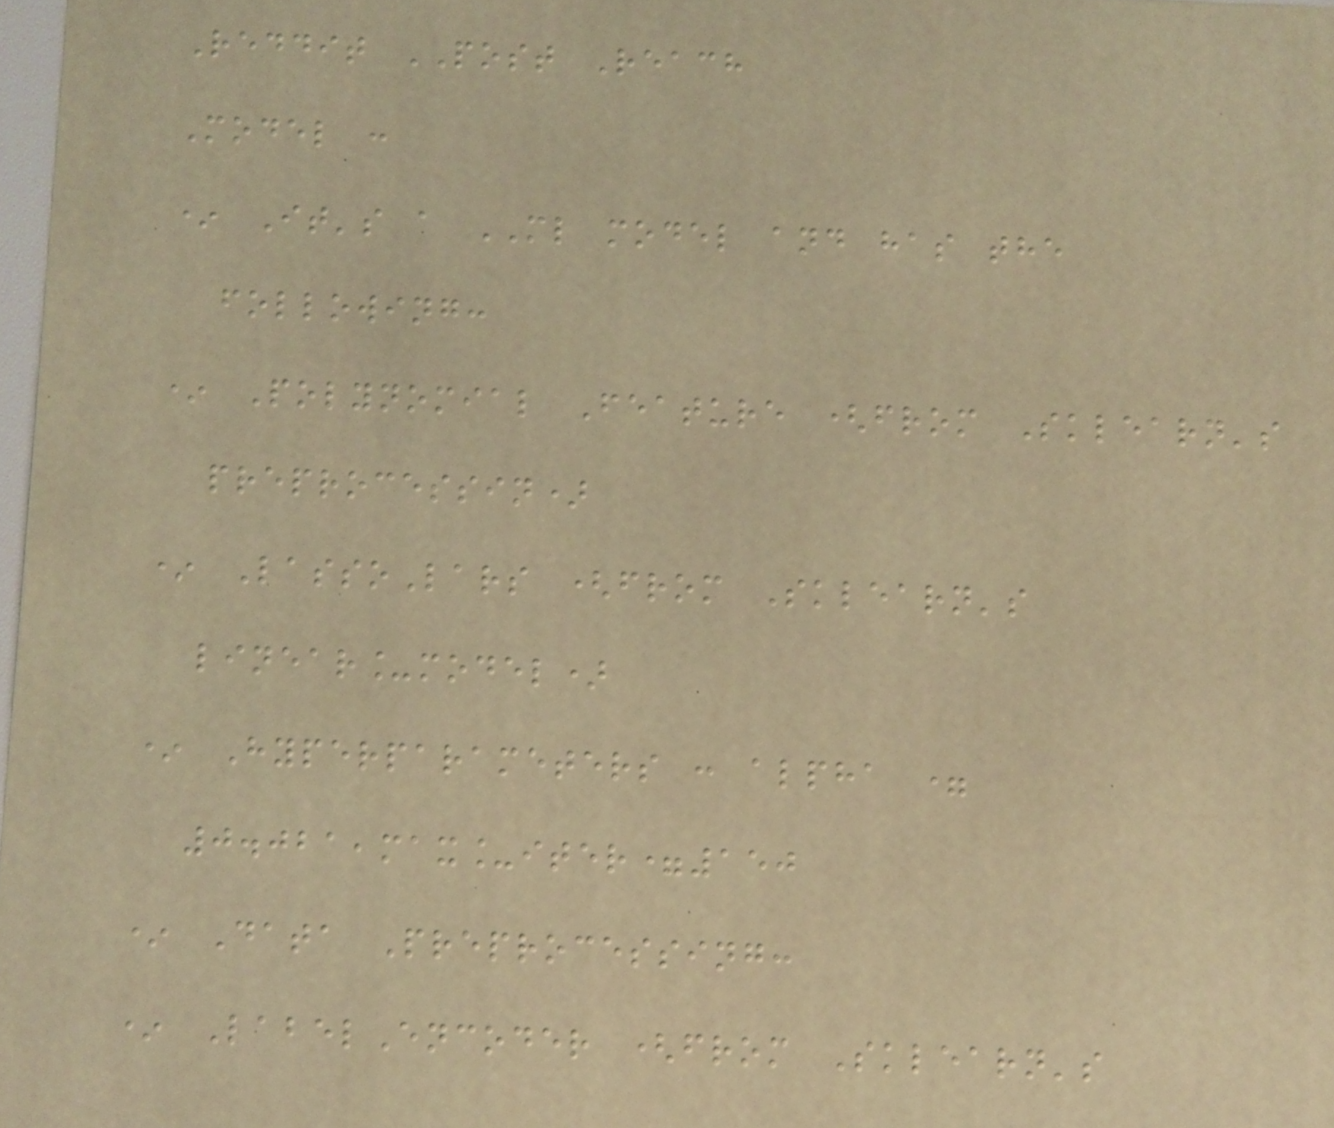Reddit POST Reach
Model :
* It's a ML model and has the
following:
* Polynomial Feature (from Sklearn's
preprocessin)
* LassoLars (from Sklearn's
linear_model)
* Hyperparameters : alpha =
0.021,max_iter=150
* Data Preprocessing:
* LabelEncoder (from Sklearn's
